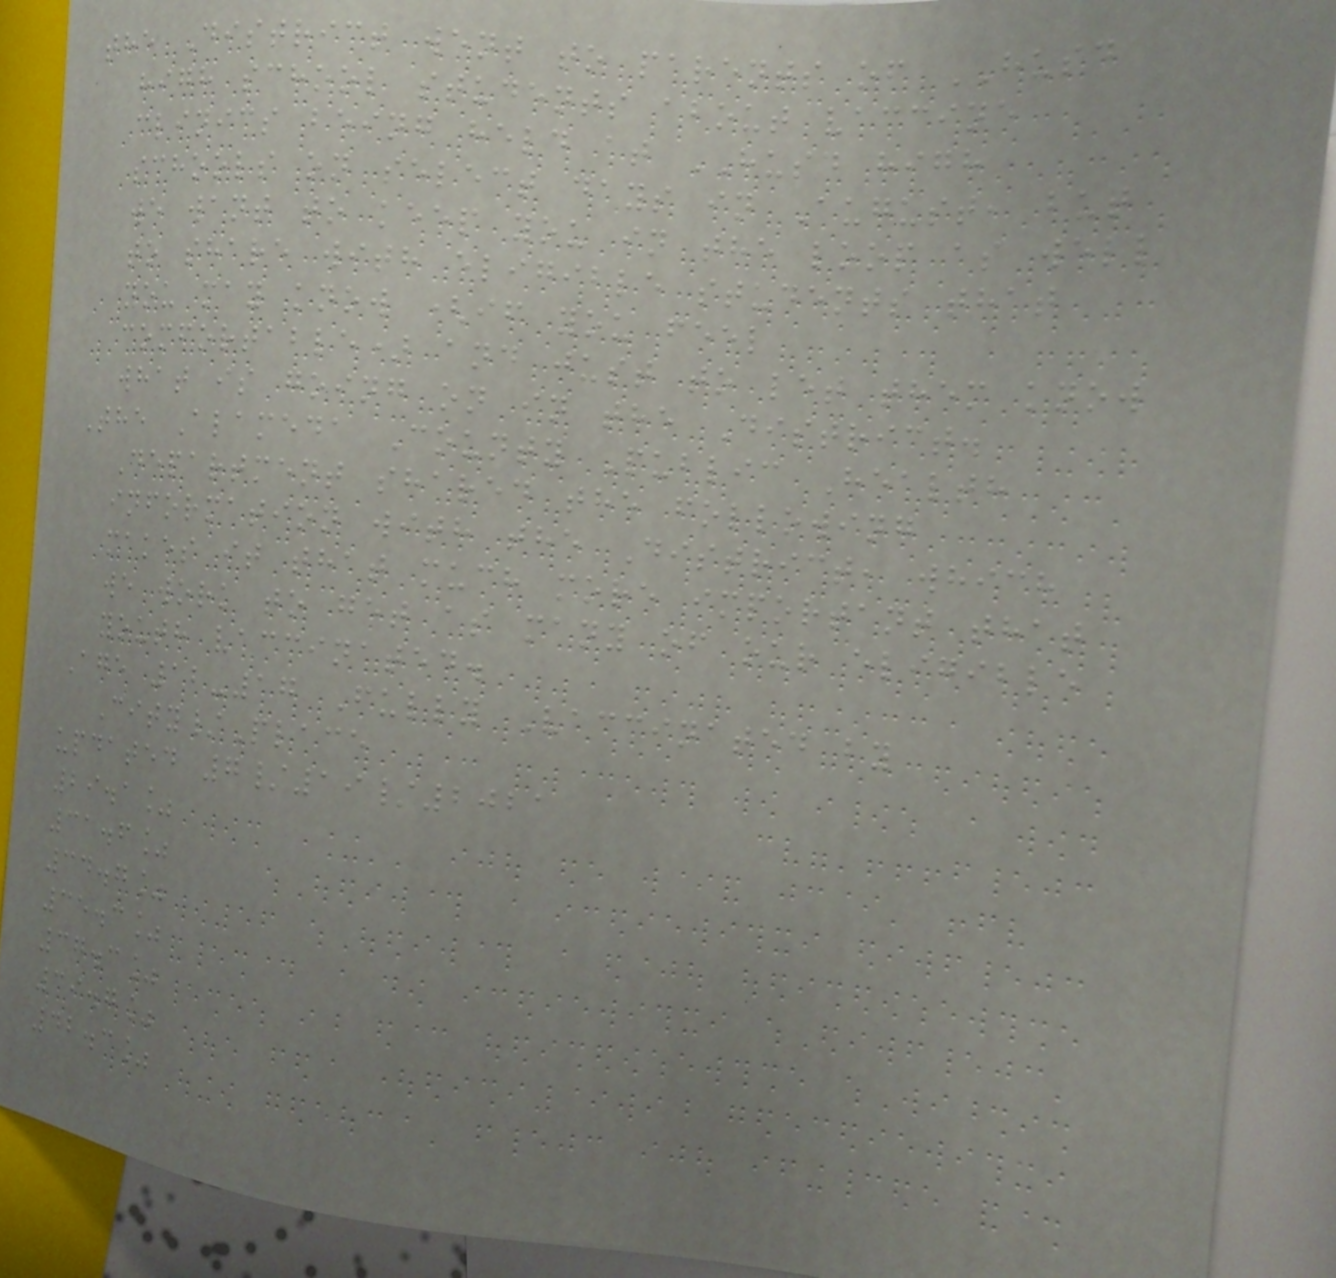the District went to parents of HUSD
high school students about vaccine
clinics being held at HUSD high
schools on select days in August, but
we want to keep you in the loop as well
to share with eligible students that
you may know (if you feel
comfortable) and just to let them know
what is going on in the District.
The Alameda County Public Health
Department shared the following
information with the District, which
makes it that much more important that
we work to get as many of our eligible
youth vaccinated.
Age 12-17 Fully Vaccinated by
City/Place
updated 7/19/2021
29.1%
31.6%
34.7%
35.3%
37.3%
39.7%
42.3%
